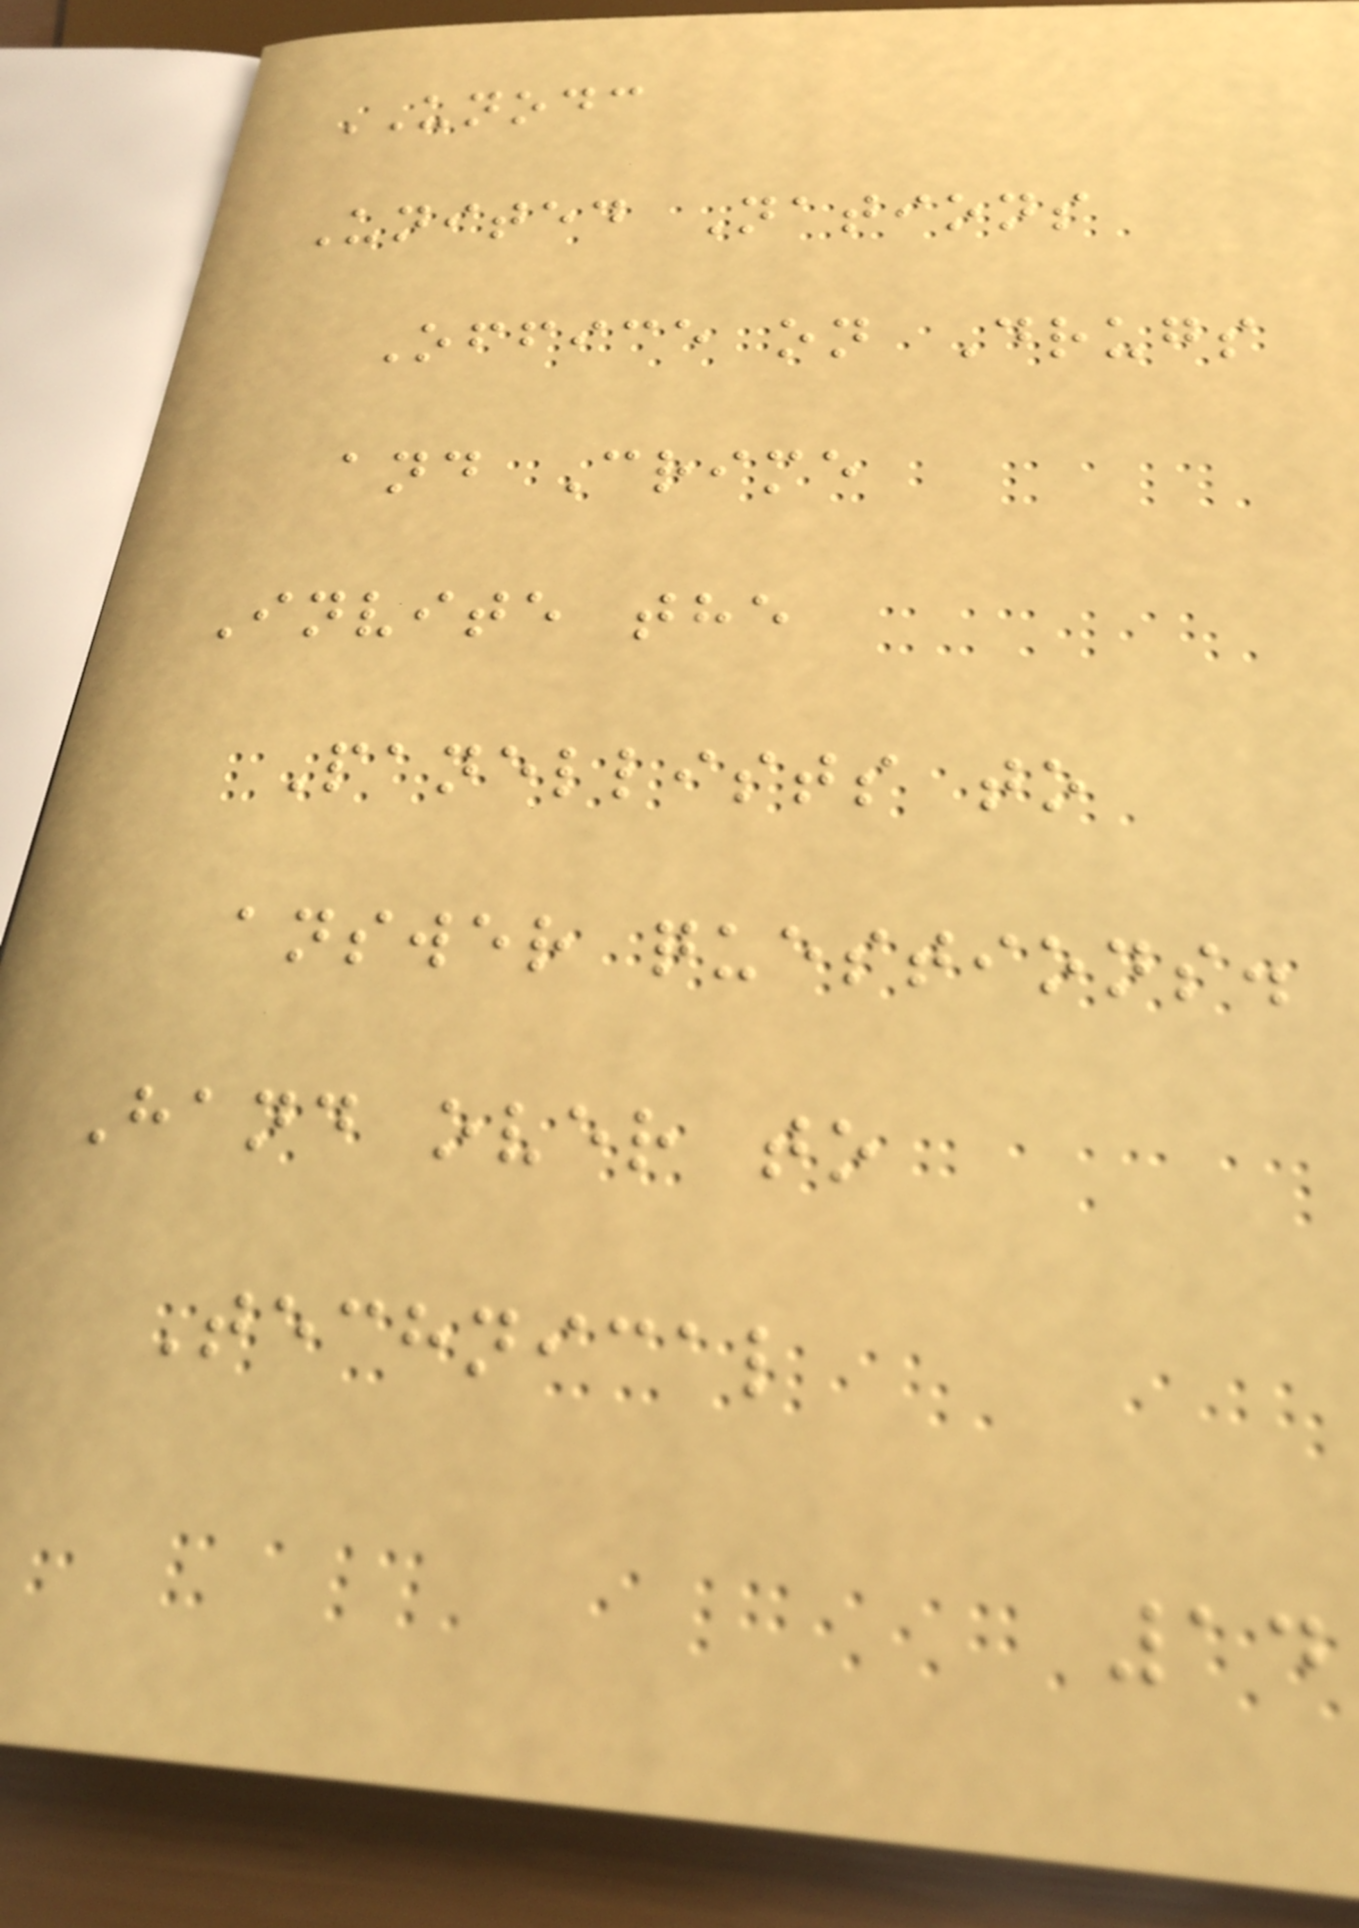UNODC
United Nations
Office on Drugs
and Crime
Invite the
Panellists to
answer questions.
Hand over to
Technical
14
